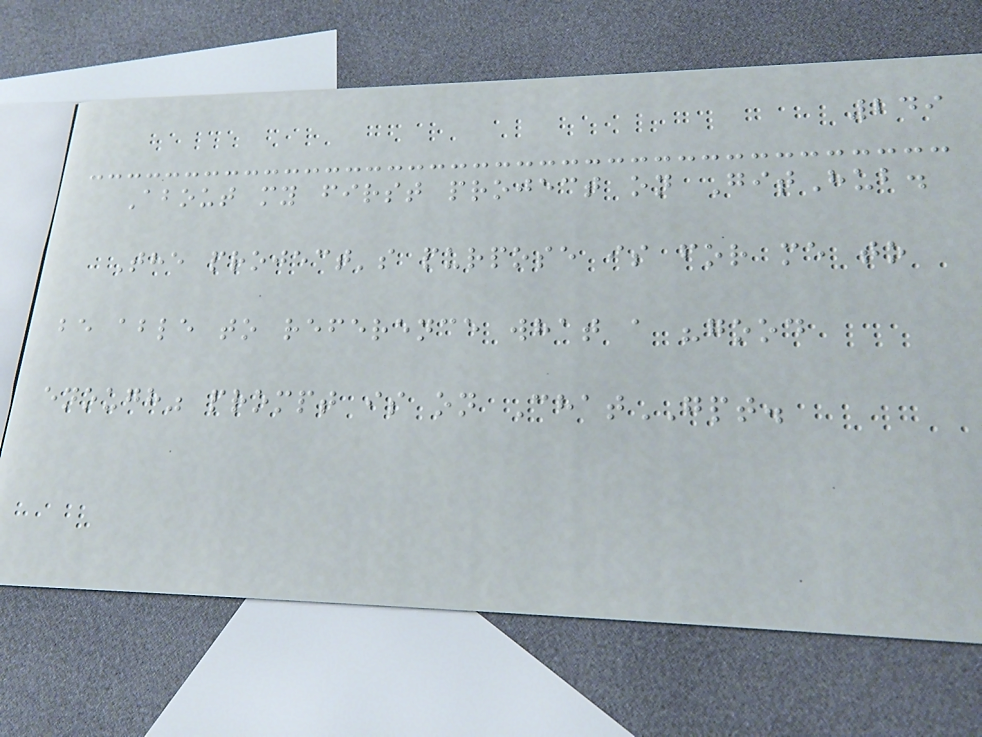249
About my first project on GitHub.
The project's purpose is for me to
be able to reference what a "good
enough" prompt is on ChatGPT.
